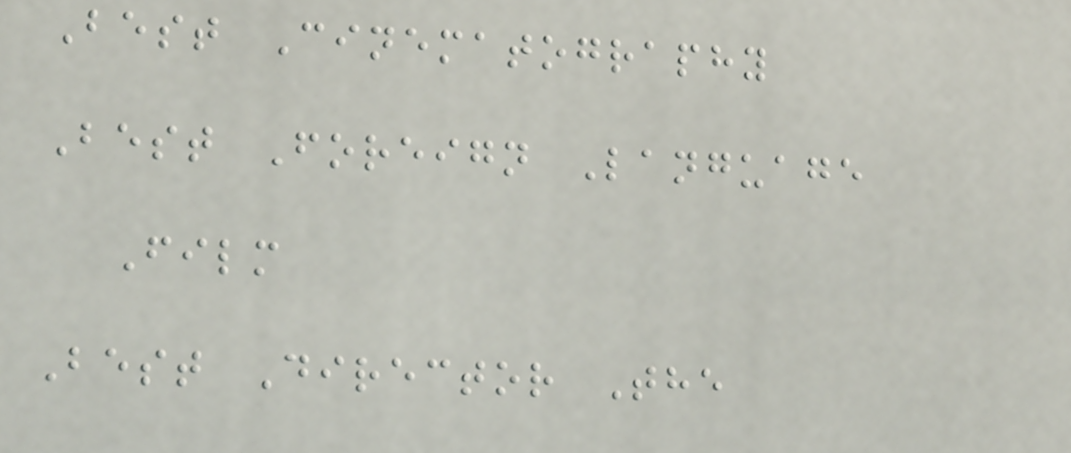Best Cinematography
Best Foreign Language
Film
Best Director The
